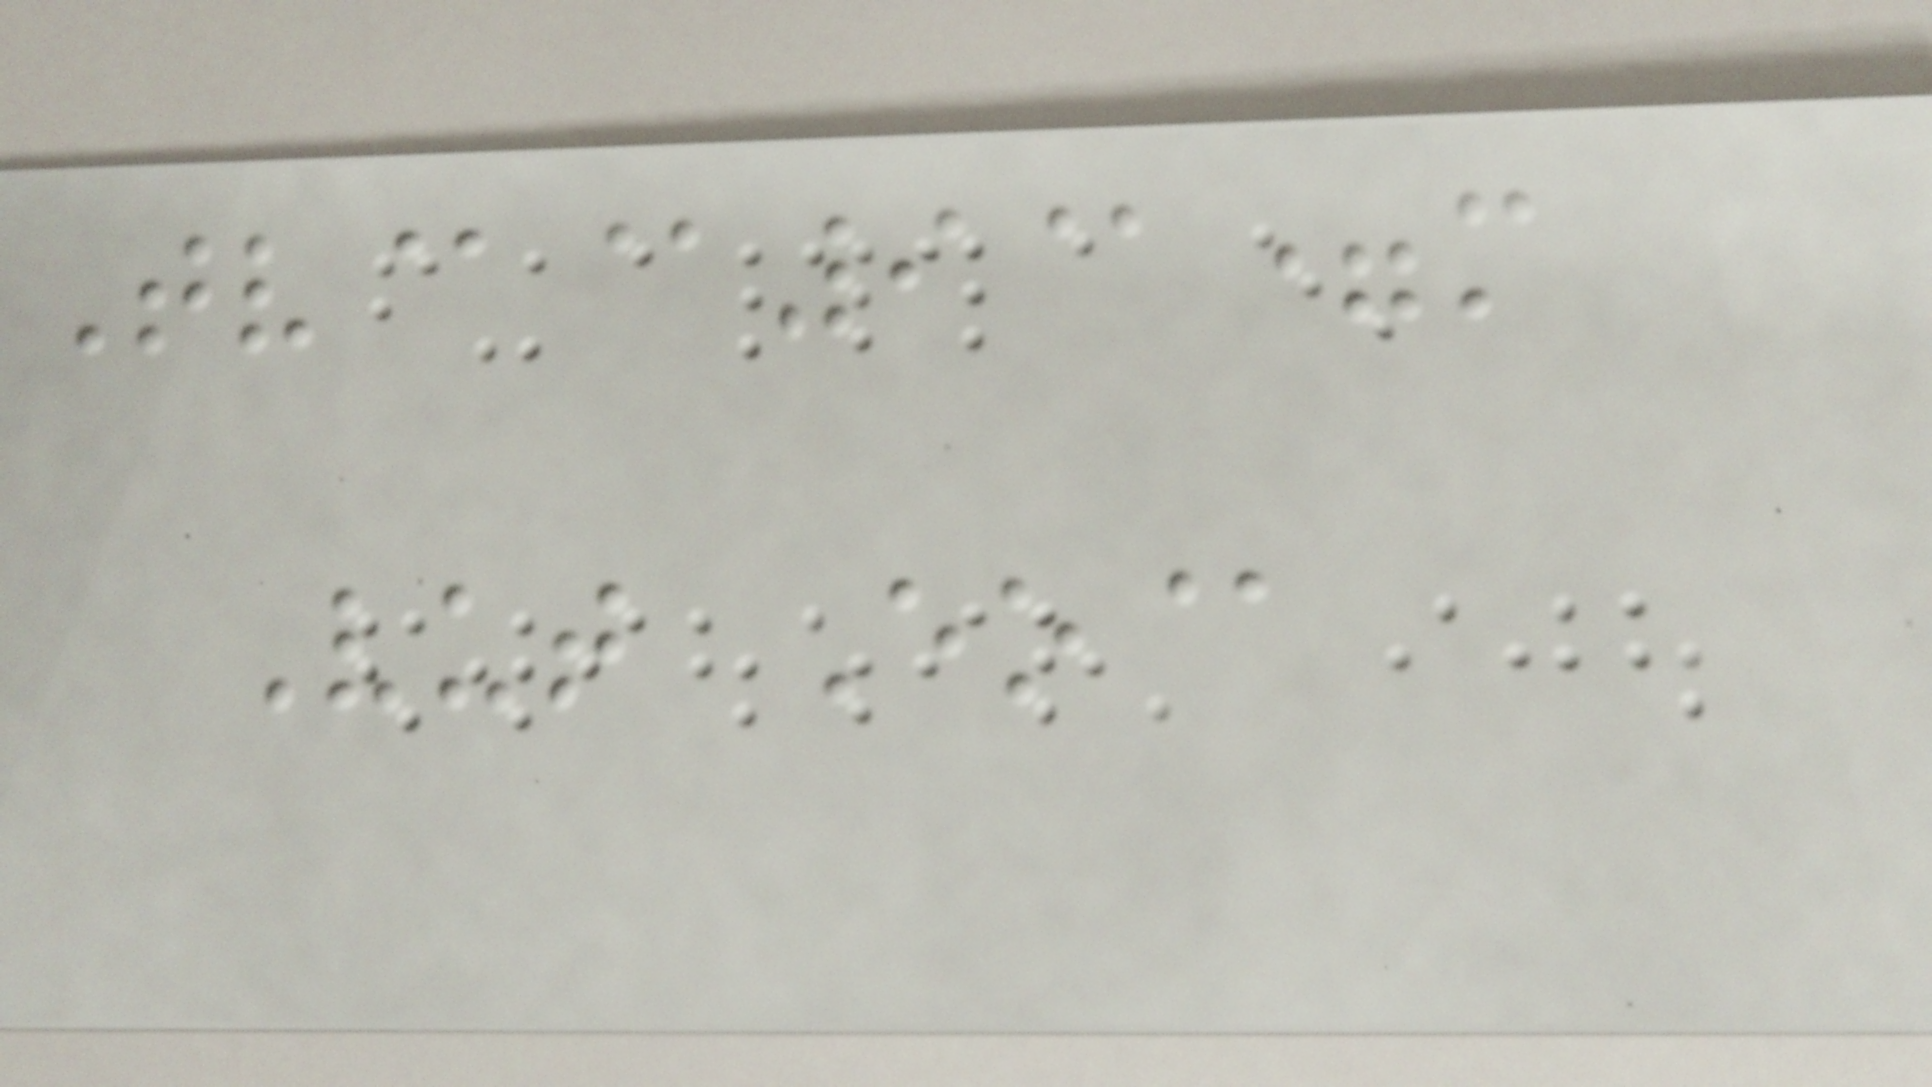Tv@@9@=m
Vut Eo@
